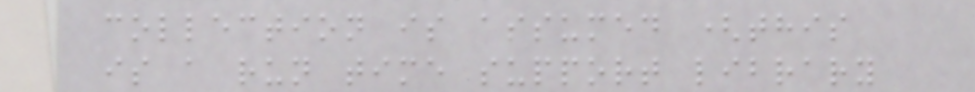collection is assumed (this
is a run time support library
